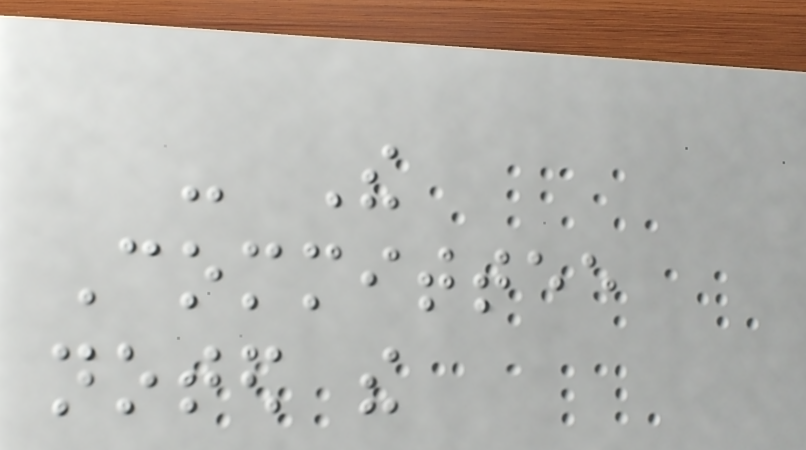- The
Committee
noted the
